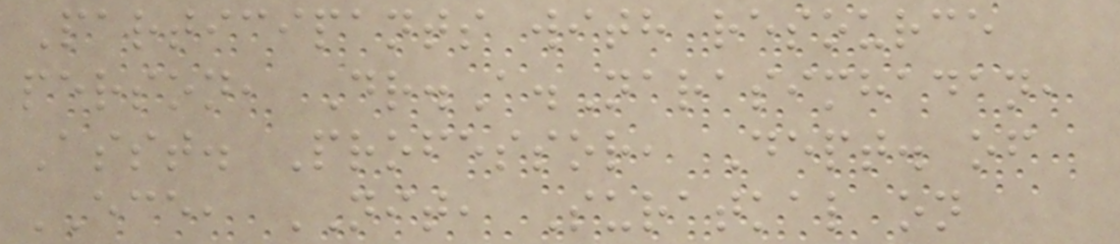Participants with resource
person, Dr.A.Narasimhadan,
Asst. Professor, Dept. of
ECE, NIT, Suratkal on
